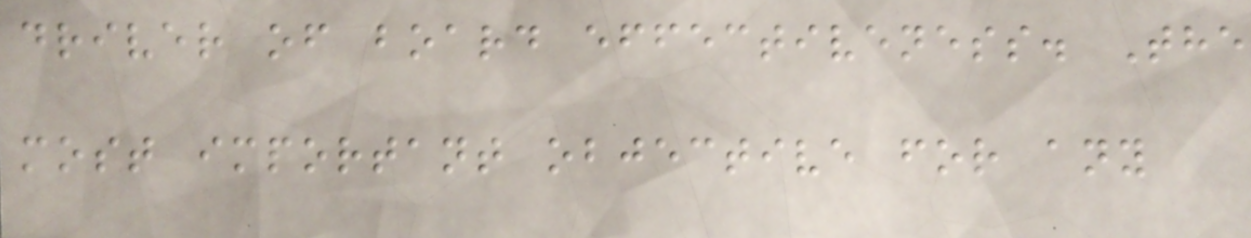driver of board effectiveness. The
most important objective for any
